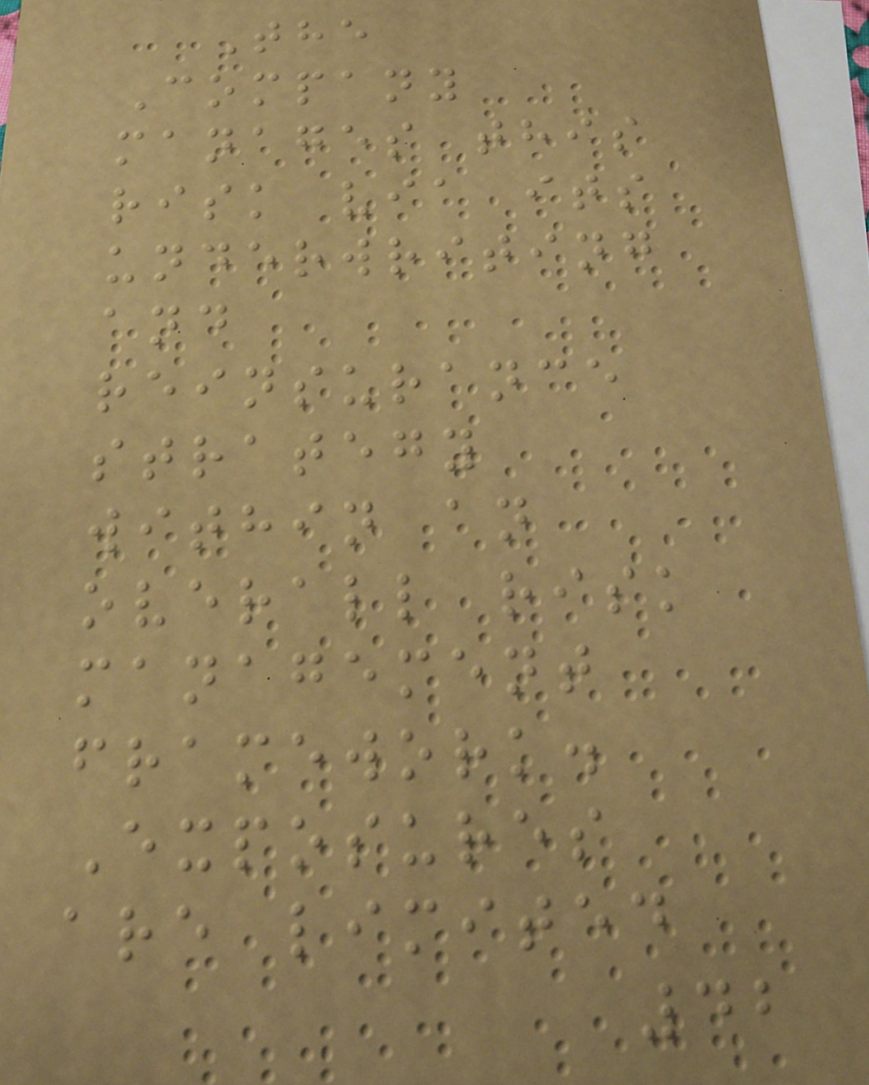The
Company
manages this
risk via its
underwriting
and
reinsurance
strategy
within an
overall risk
management
framework.
Exposures
are limited
42
